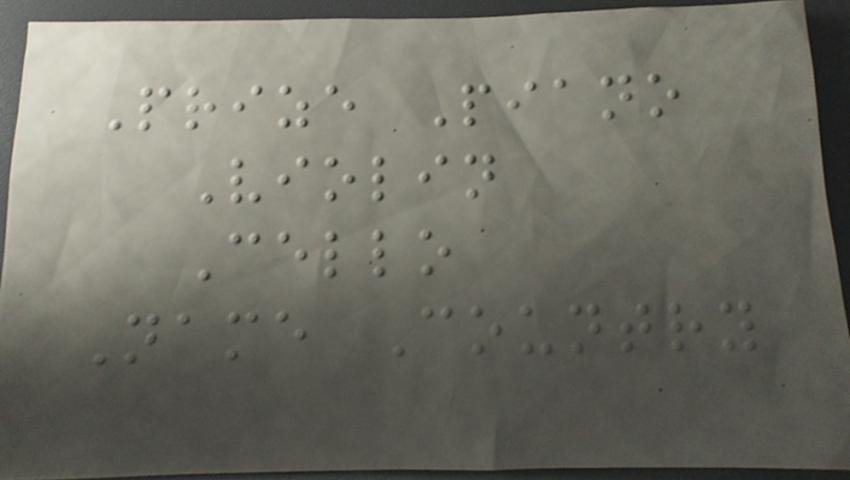Prize Piano
Violin
Cello
Name Country
